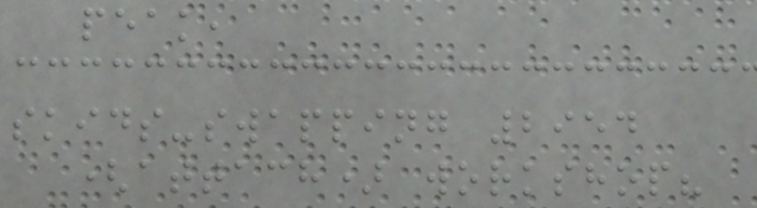peak,
skids-swapping 2954
(attach) workshop?
